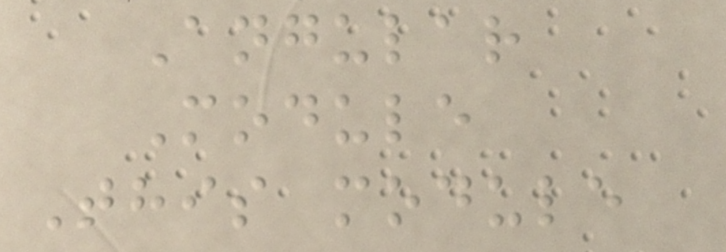Angular
Module
This module
